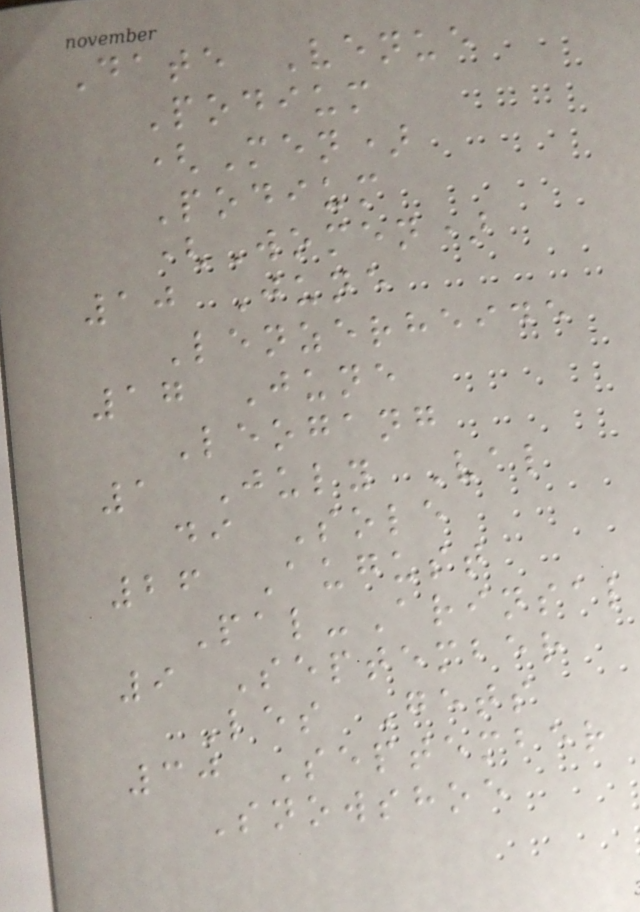Date Venue
Podium
(Men)
Podium
(Women)
10 June
Lenzerheide
17 June
Leogang
1 July Val
di Sole
26 August
Pal-Arinsal
9 September
Les Gets
30 September
Snowshoe
